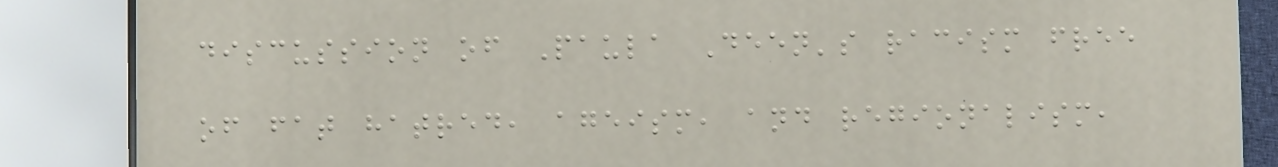discussion of Paula Deen's racism free
of fat hatred, ageism, and regionalism,
